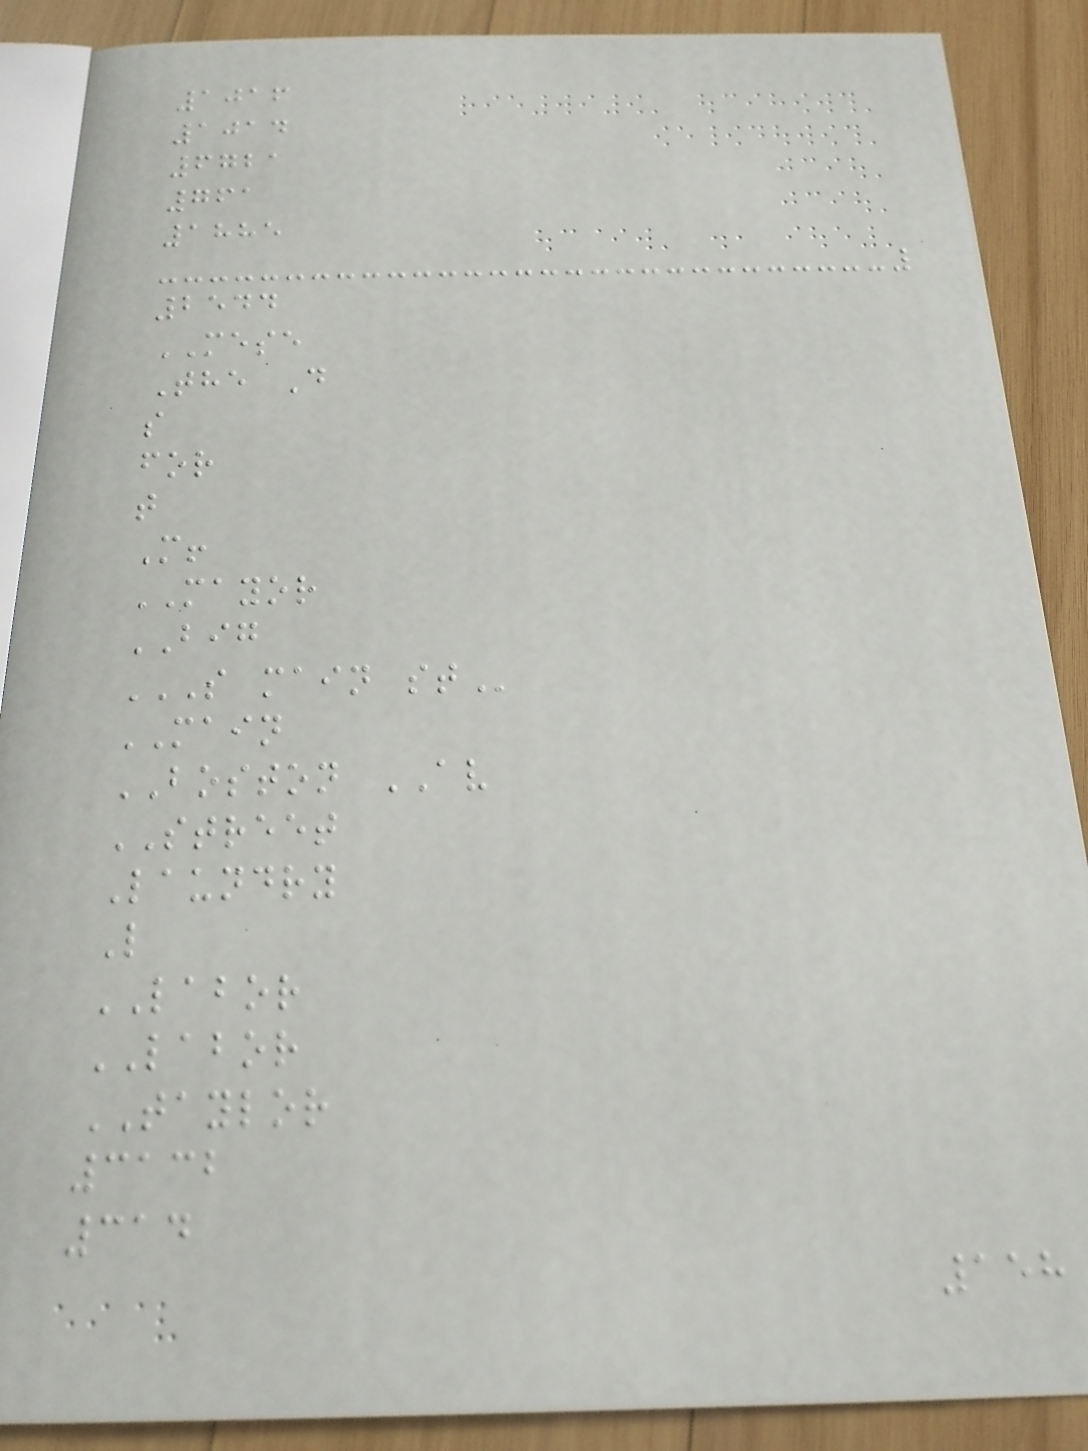1016
1014
6721
761
1885
2544
MESE
The D
s
for
t
M!
MAYOR
BIG
S MAIN ST
MAIN
BOSTON AV
STREET
Laundry
L
LABOR
LABOR
TAYLOR
3132
314
158
